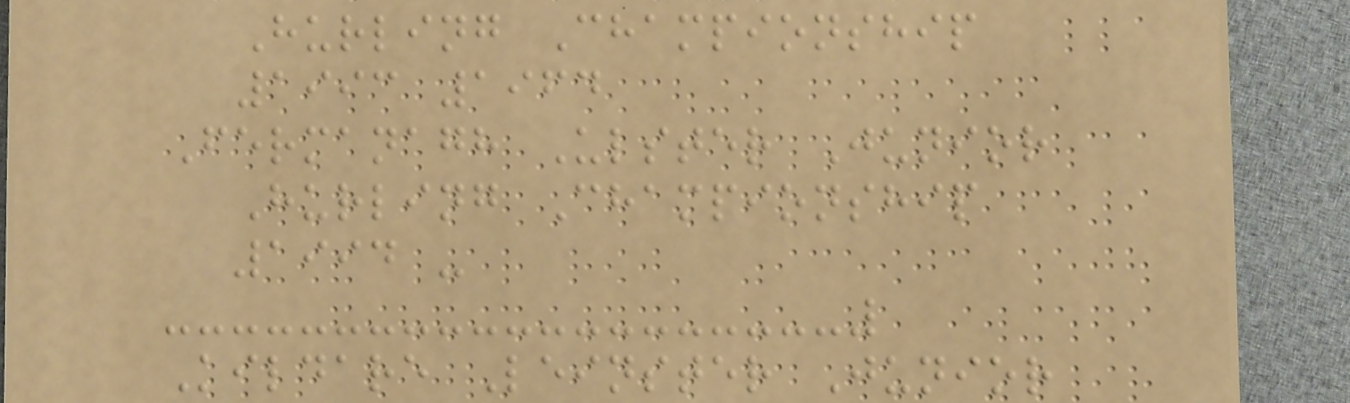Hurling Championship
1993 1964
Fermanagh Ulster Junior
Hurling Championship
1994 -
Kildare Leinster Junior
